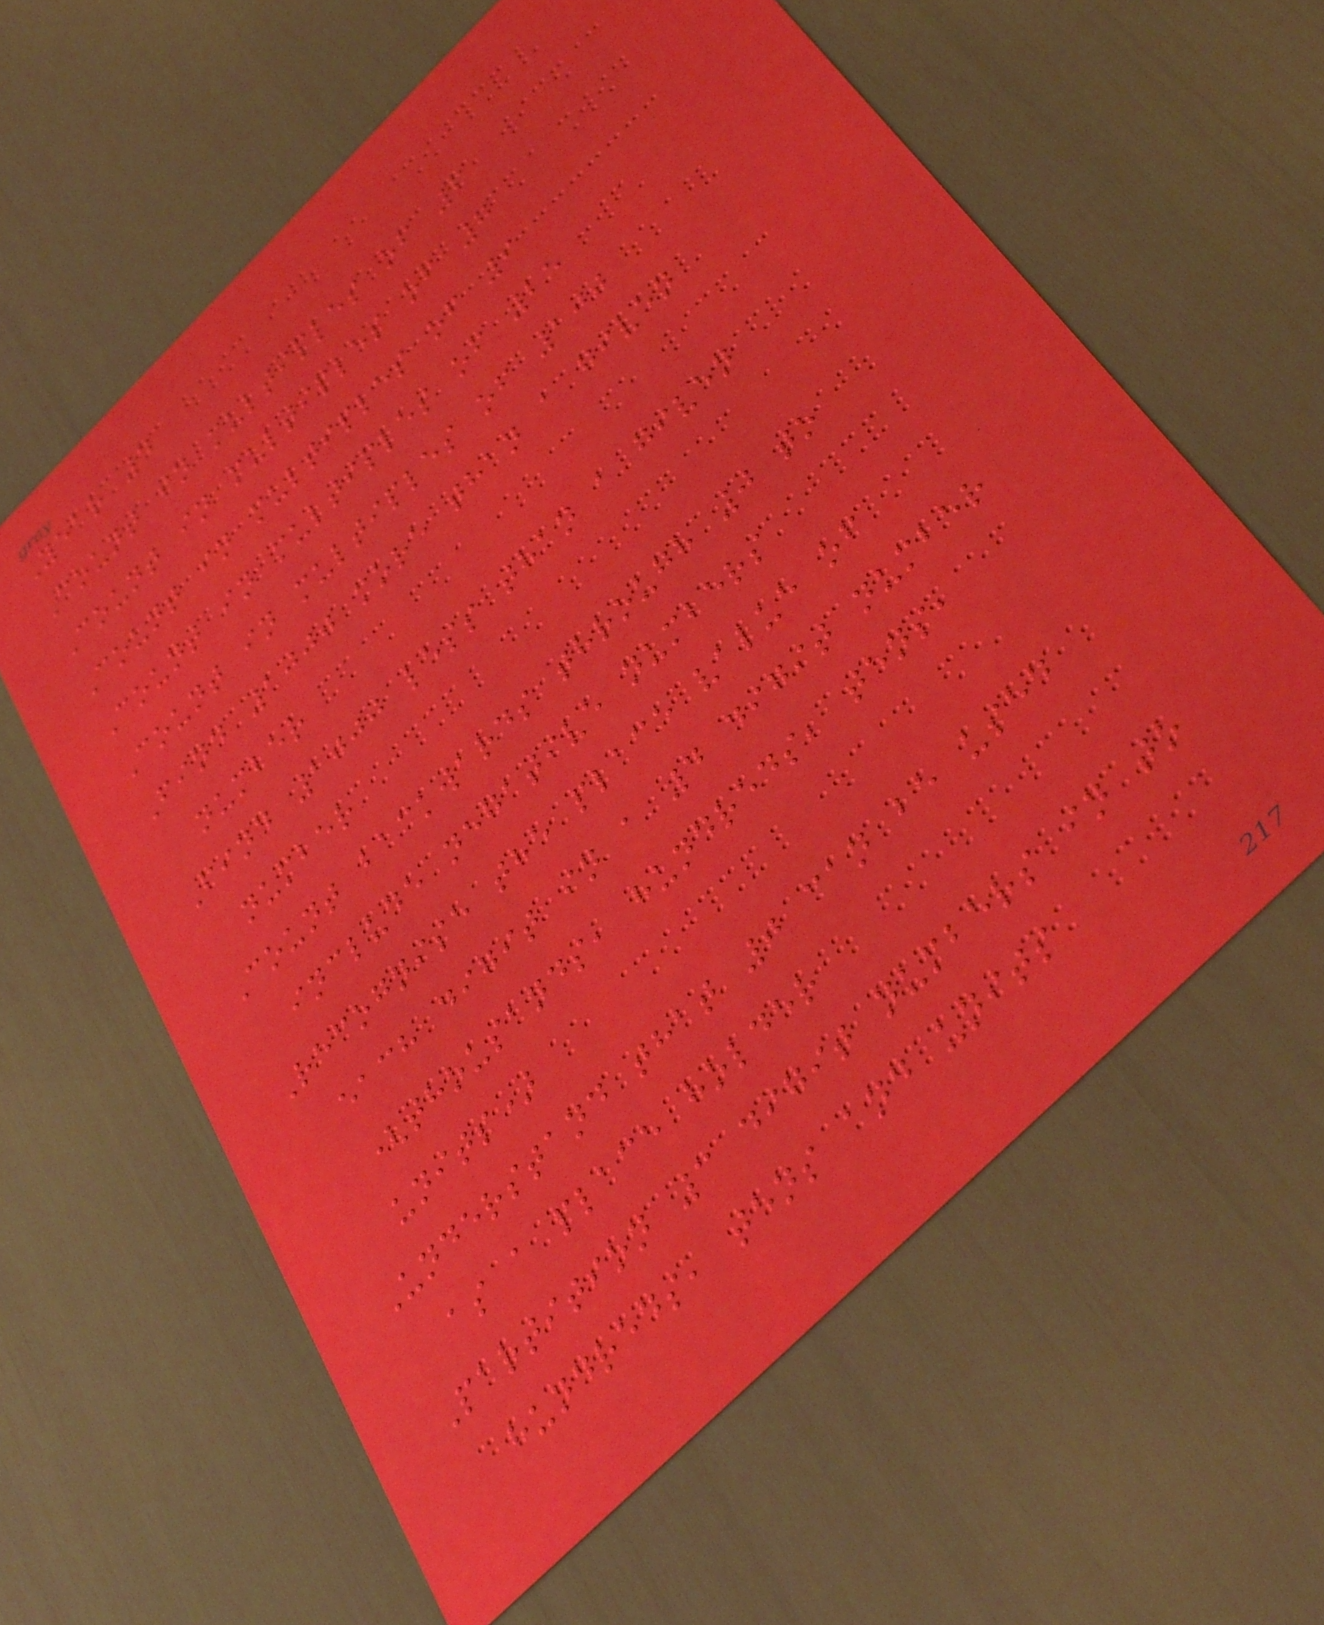Year 4
Count in multiples of 6
Count in multiples of 7
Count in multiples of 9
Count in multiples of 25
Count in multiples of 100
Find 1000 more than a given
number
Find 1000 less than a given
number
Count backwards through 0 to
include negative numbers
Recognise the place value of
each digit in a 4 digit number
(thousands, hundreds, tens,
units)
Understand that 0 can be used
as a place holder
Partition 3 digit numbers in to
hundreds, tens and units
